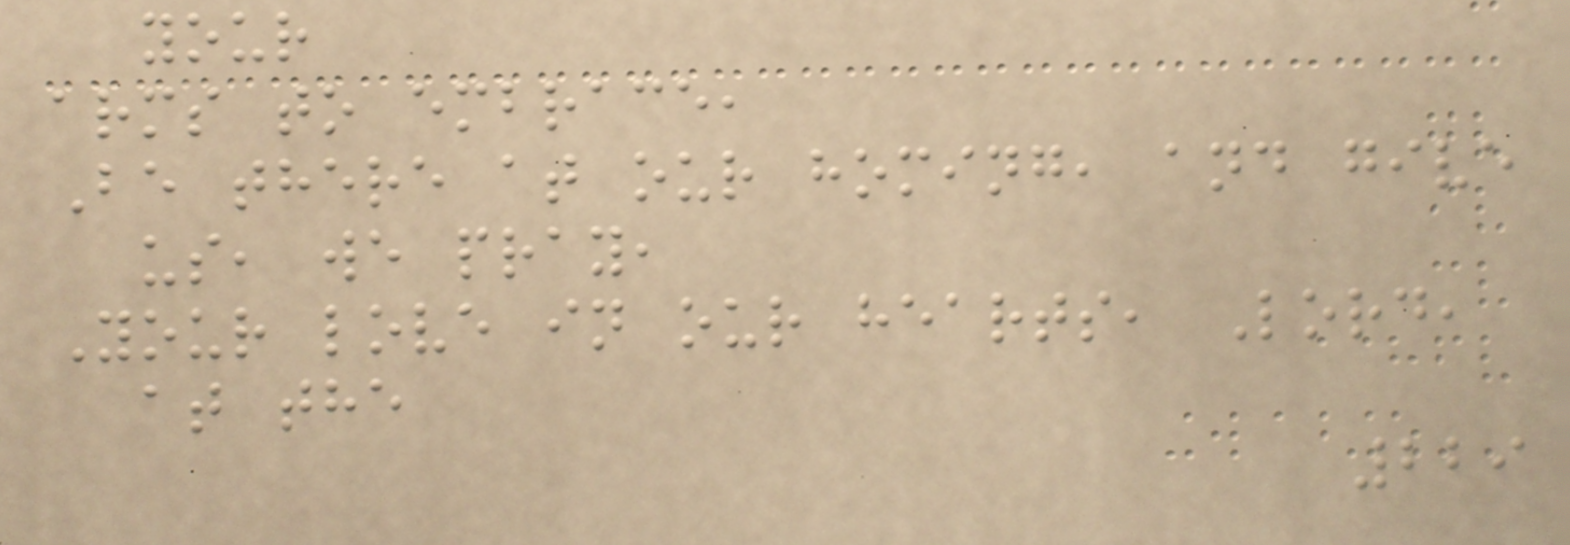your
arms to embrace,
Be there at our homing, and give
us, we pray,
Your love in our hearts, Lord,
at the
229
